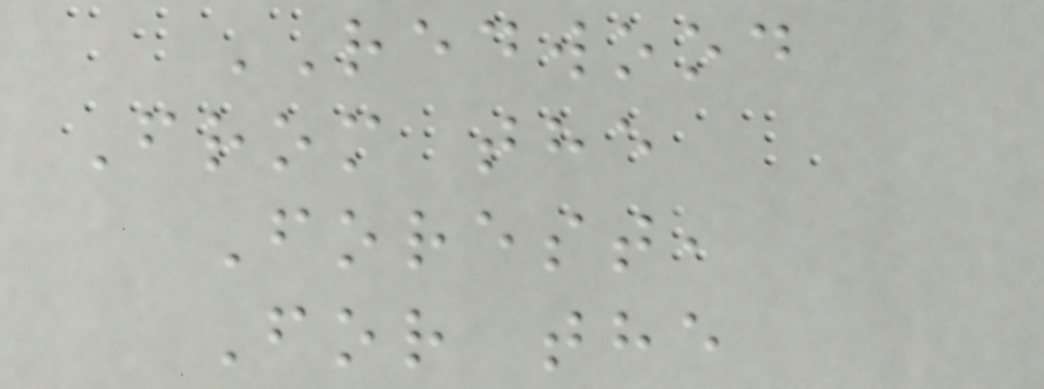REDWOOD
From the
Forest,
For the
